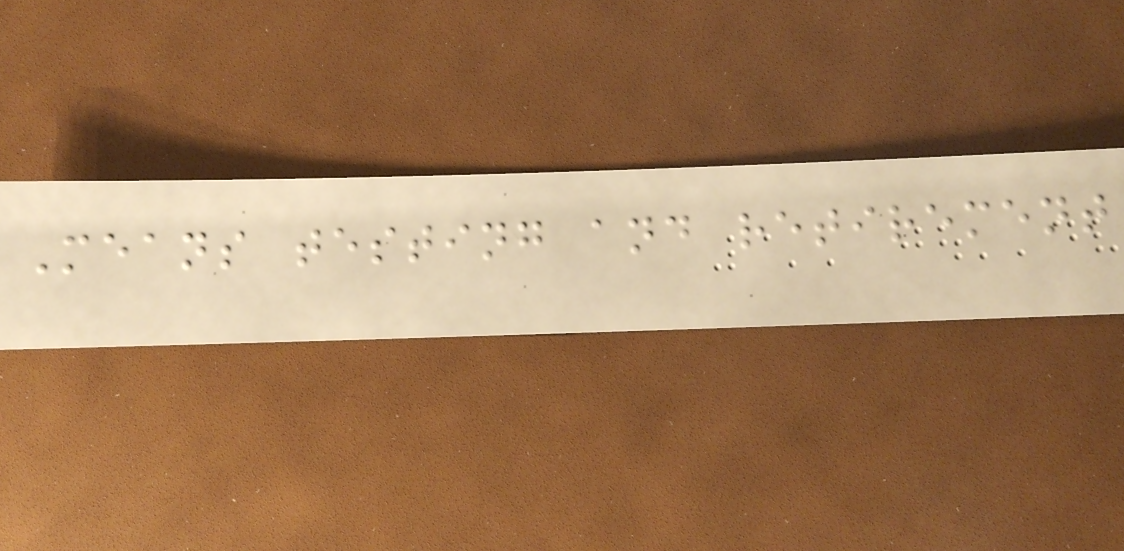Means testing and retirement
